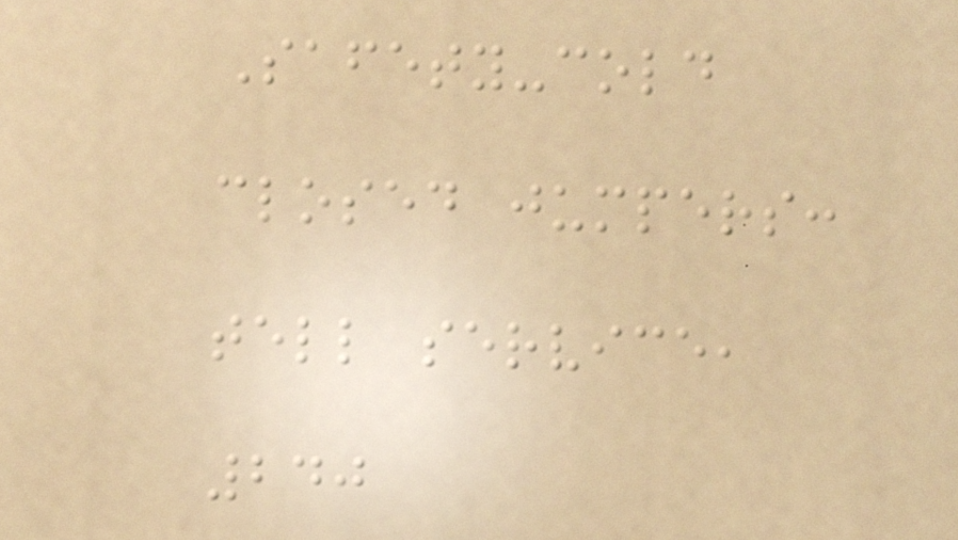Safety-cold
closed jumpers:
tell service,
240
